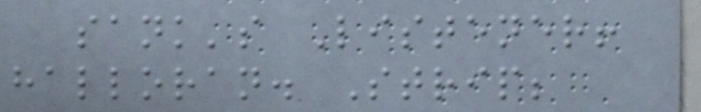sank's Listener!
halloran. Strip;
